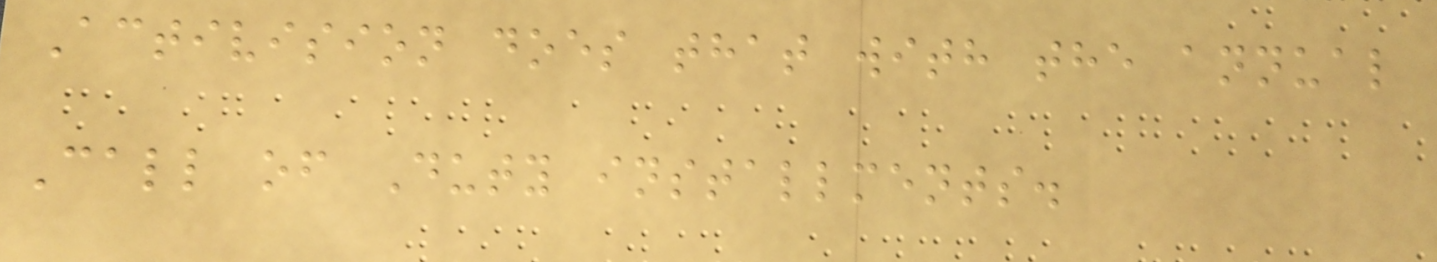Activision does that with the annual
Call of Duty installments.
